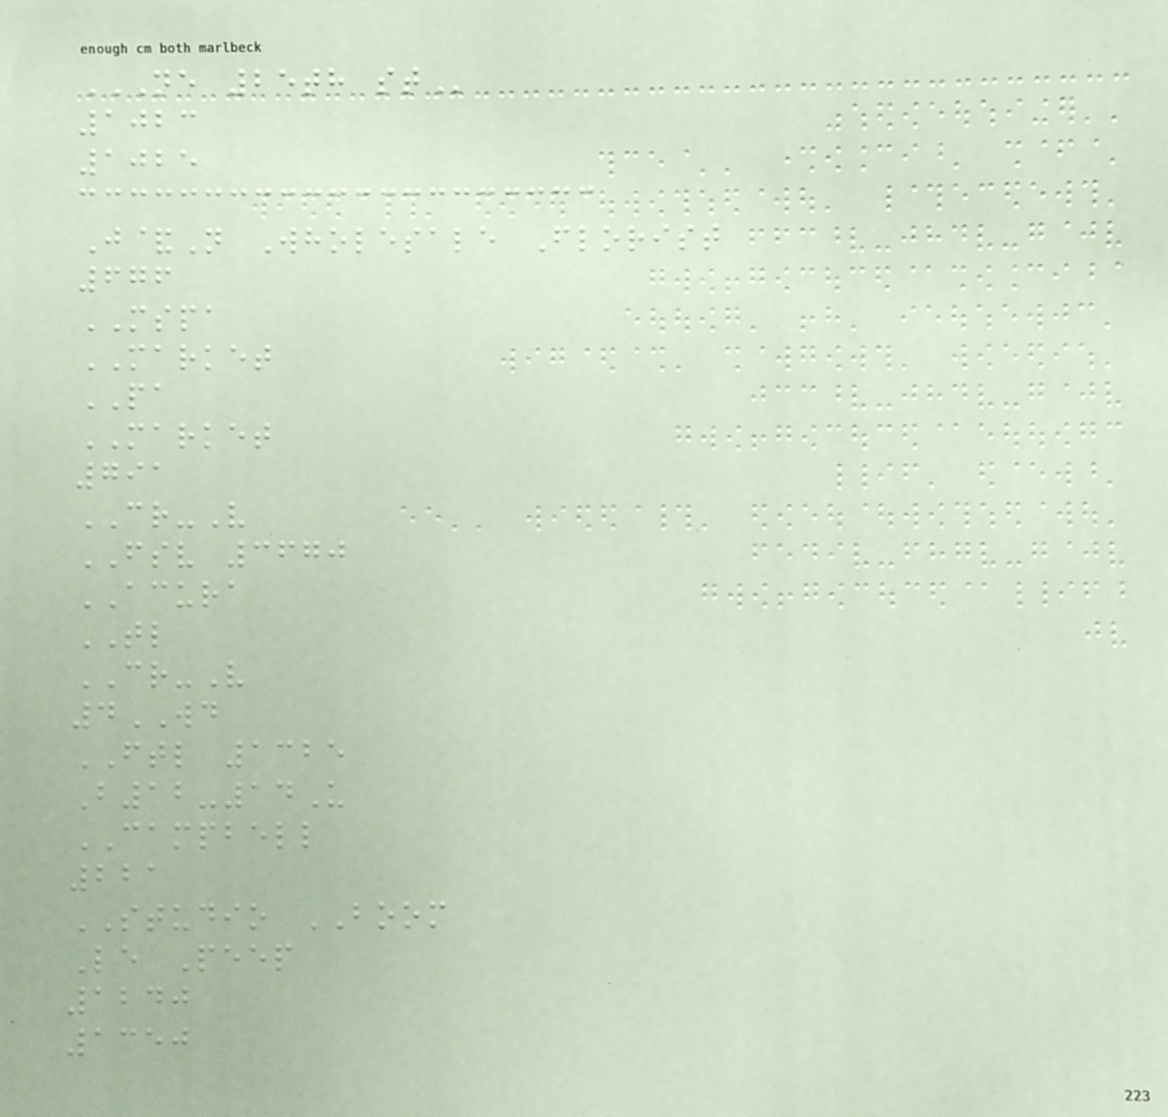NE 25TH ST
1023
1025
J&N Wholesale Florist
676
MSPA
MARKET
PA
MARKET
791
CR-V
FSV 3670
ACURA
TL
CR-V
4WD
FTL 1325
B12-14U
CAMPBELL
221
STUDIO BOOM
Le Peep
1240
1350
